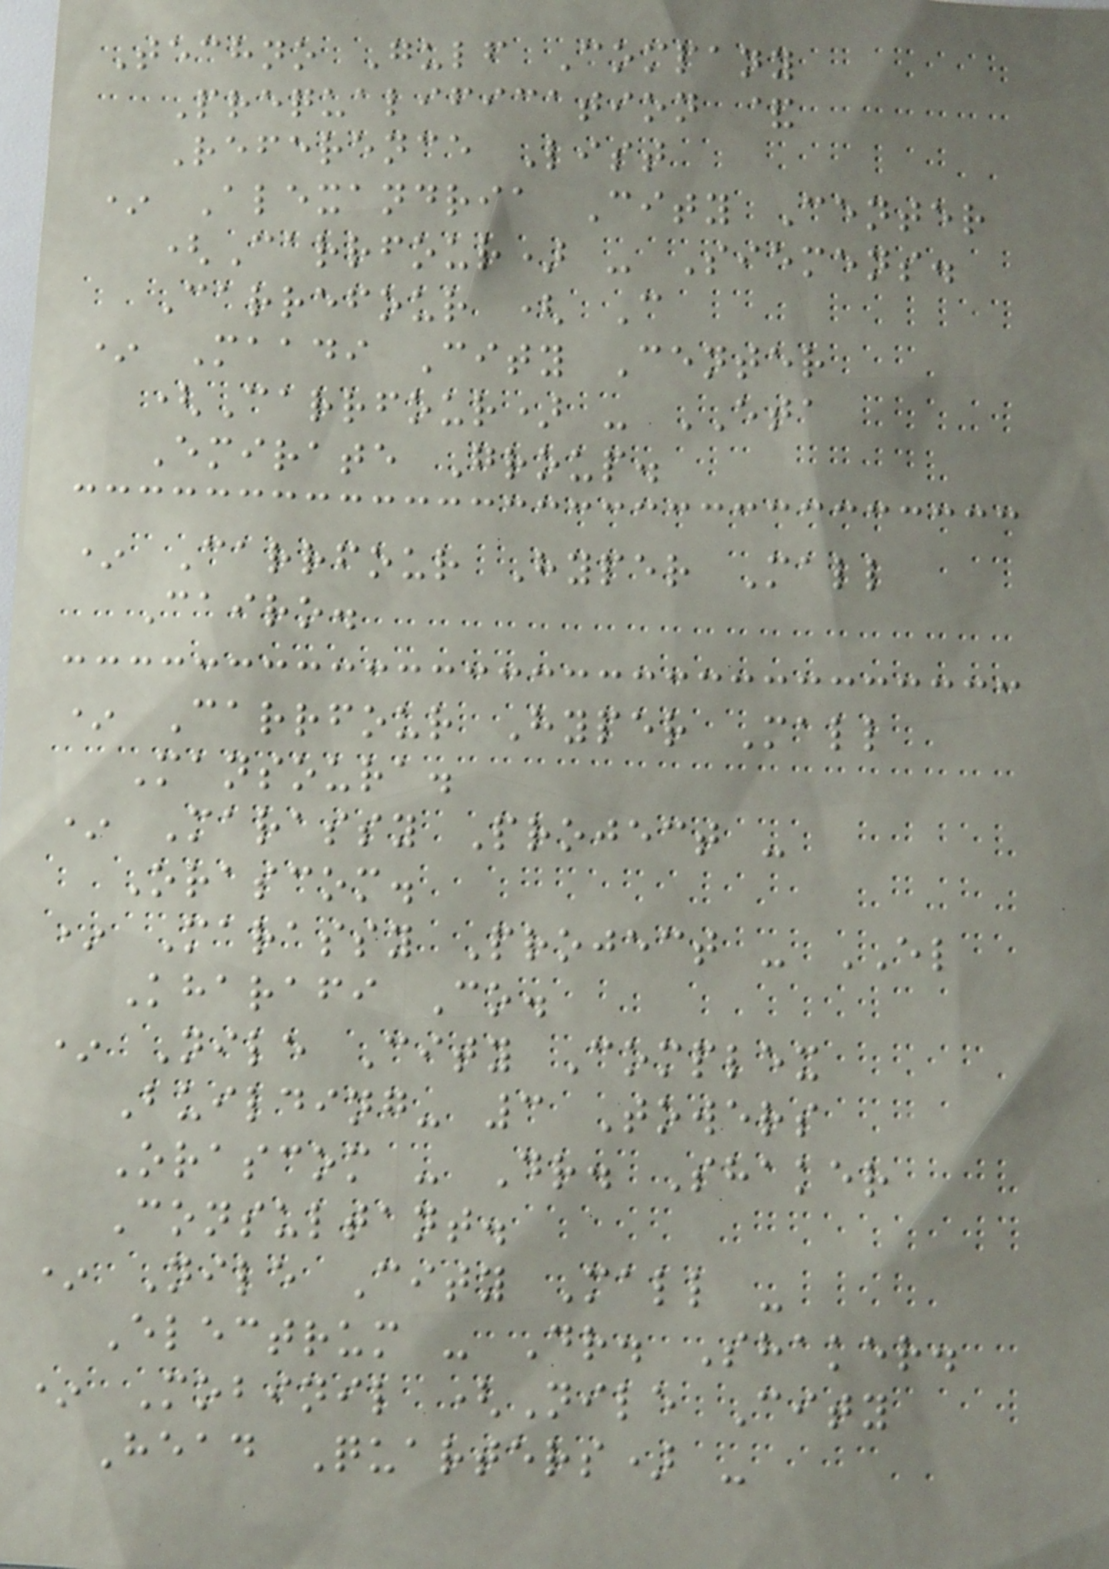Techno Gulf Company
Prequalification &
Reference List
* Alexandria City Center
(Carrfour) - Siemens.
Carrefour ( C
* Maadi City Center
(Carrfour) - ETA
Emirate Group.
* Carrfour Hyper Mall
Cairo.
* Carrfour Hyper Mall
Mansoura.
* Marassy Project -
Orascom.
* Marassy Project - EL
Kharafi Co.
* Nile City Complex
Building- 3 Towers
Orascom - Dr. Shaker
Consultant.
* Nile City Mall -
Electrum - Dr. Shaker.
* Mobinil (Nile City
Head Quarters) -
